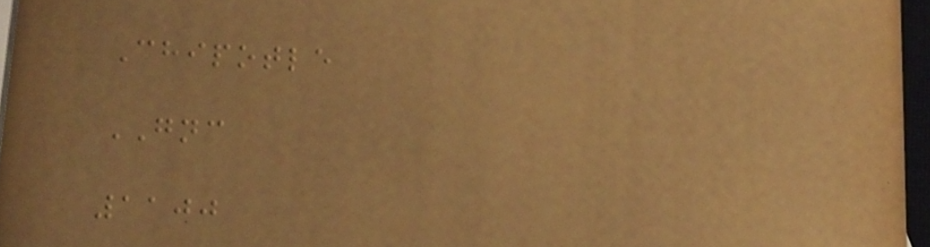Chipotle
GNC
1100
